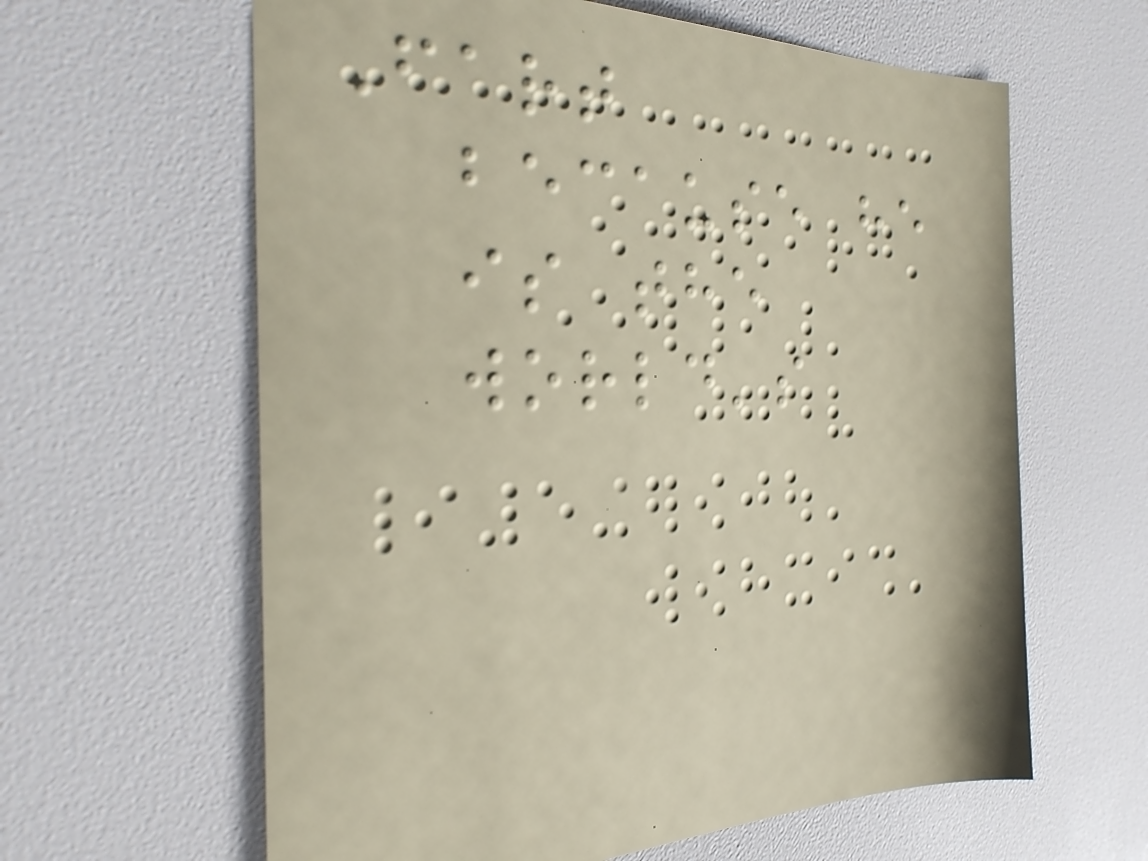Fart
because he
is the
world's
